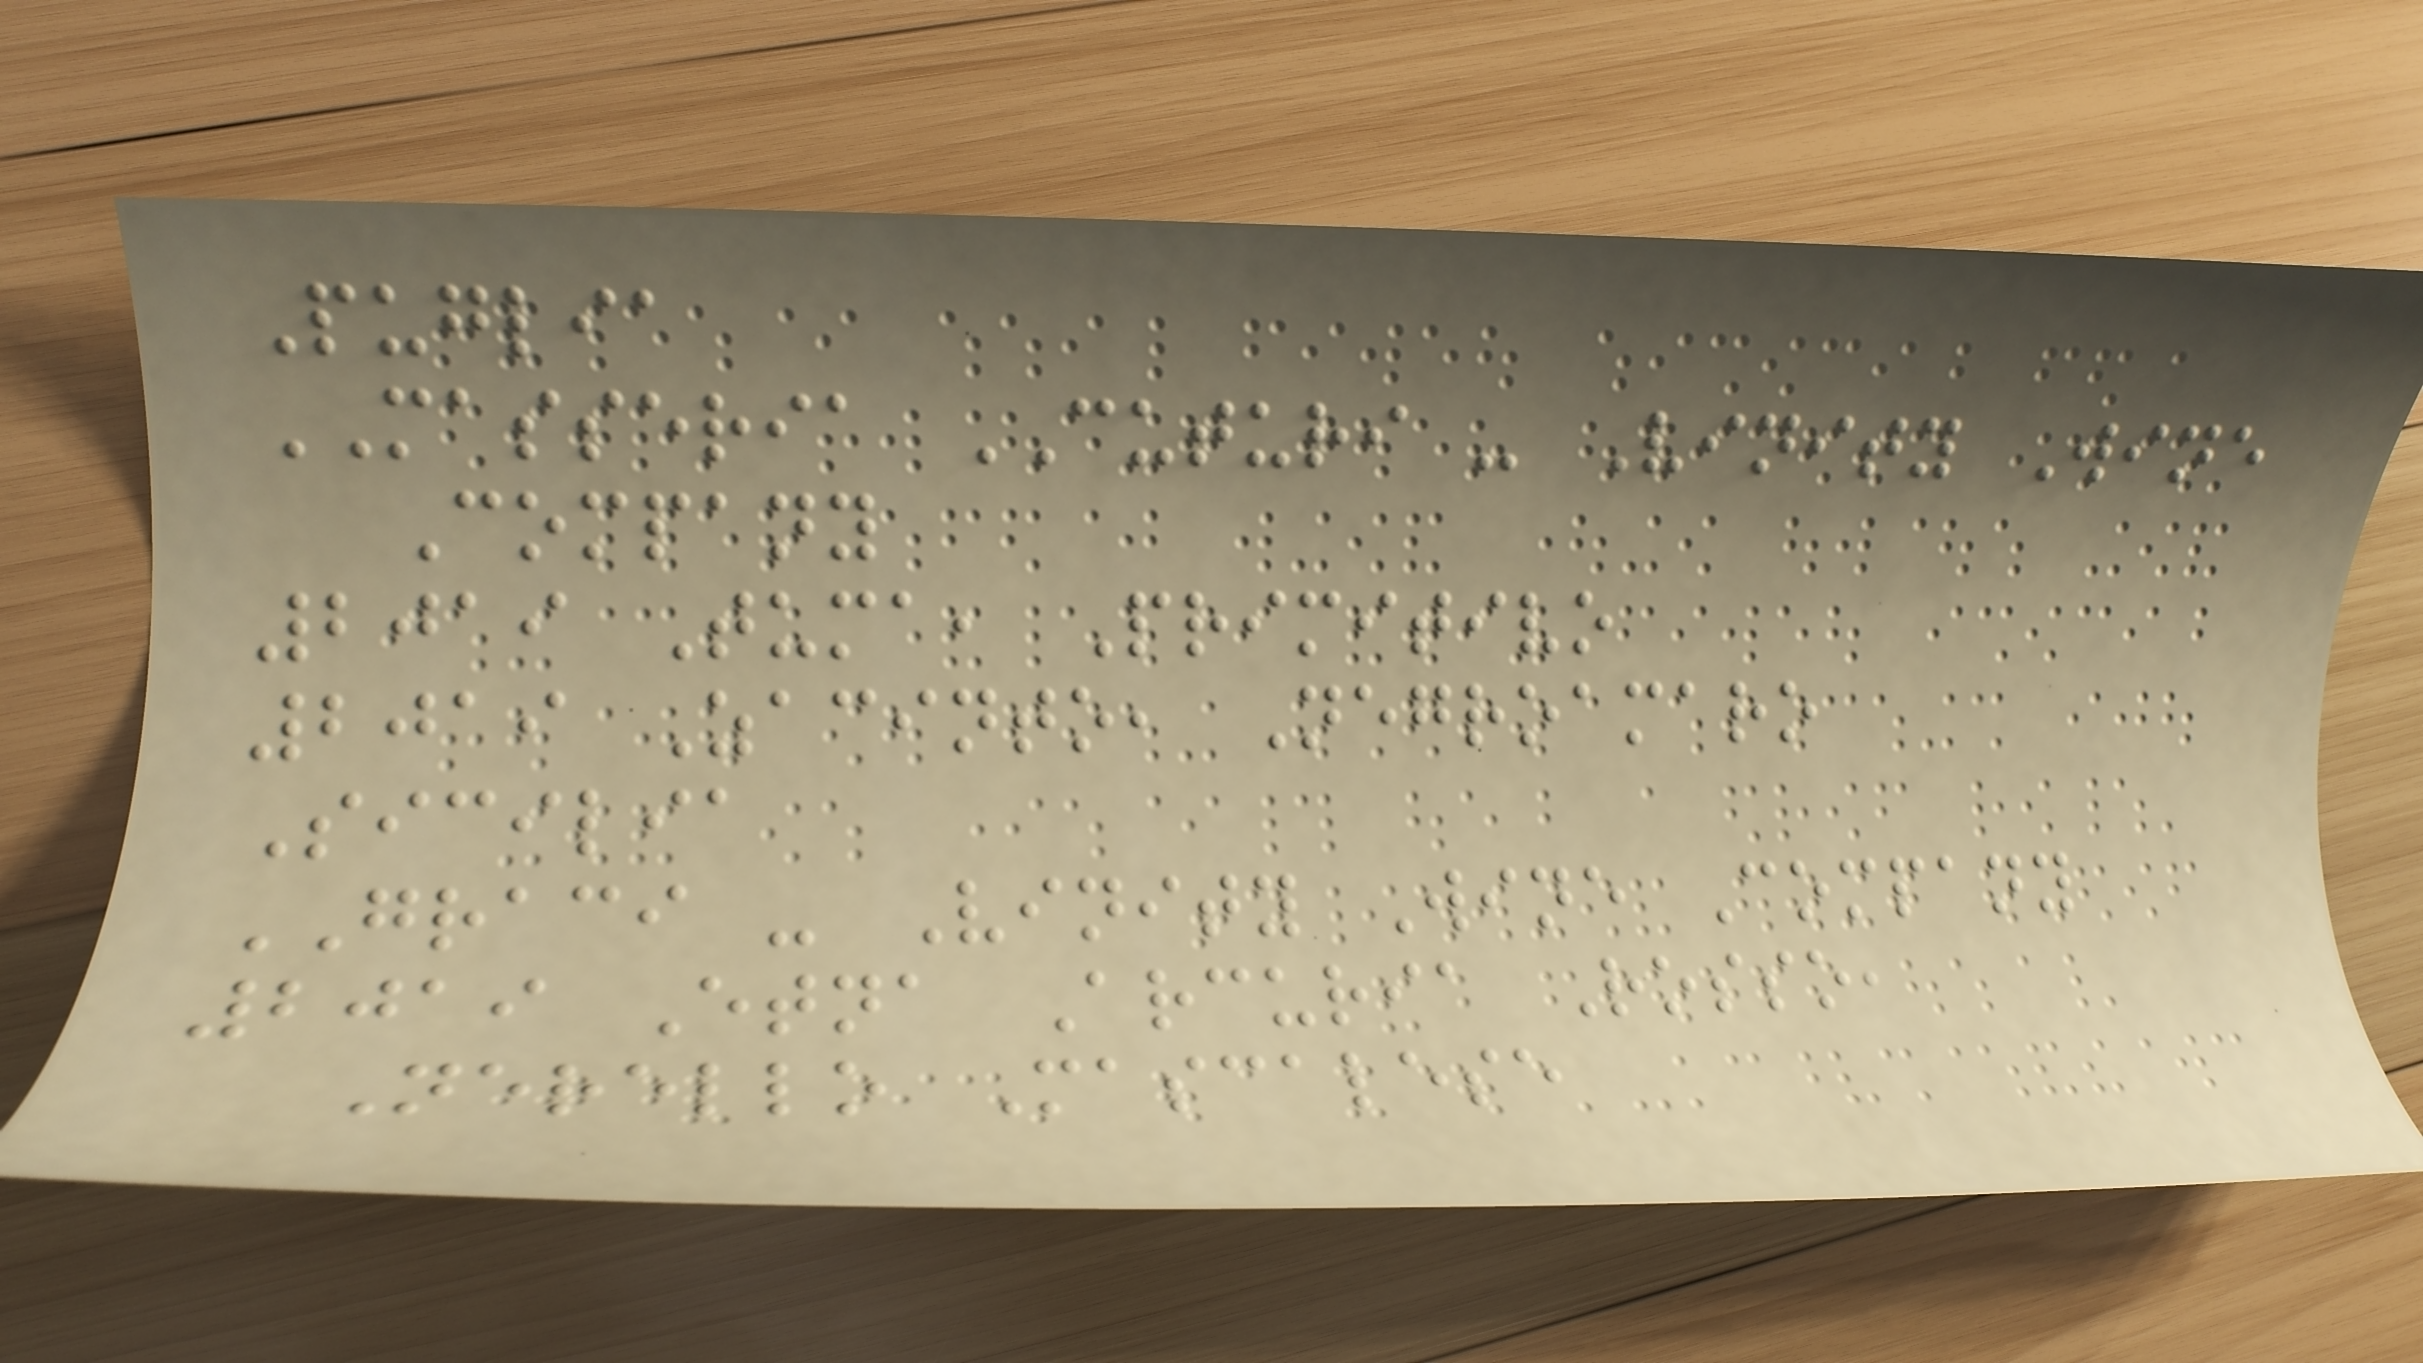Puglia
MASSERIA CUTURI - Vinity Wine
Company
2019 Tuma, Primitivo
2019 Zacinto, Negroamaro
Sicilia
GRACI - Vinity Wine Company
2019 Etna Arcuria Rosso,
Nerello Mascalese
